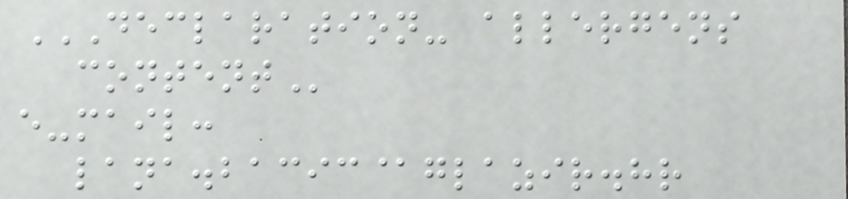DECLARATION- ALLERGENS
CONTENT
e-mail:
lana.bacic@glazir.hr
